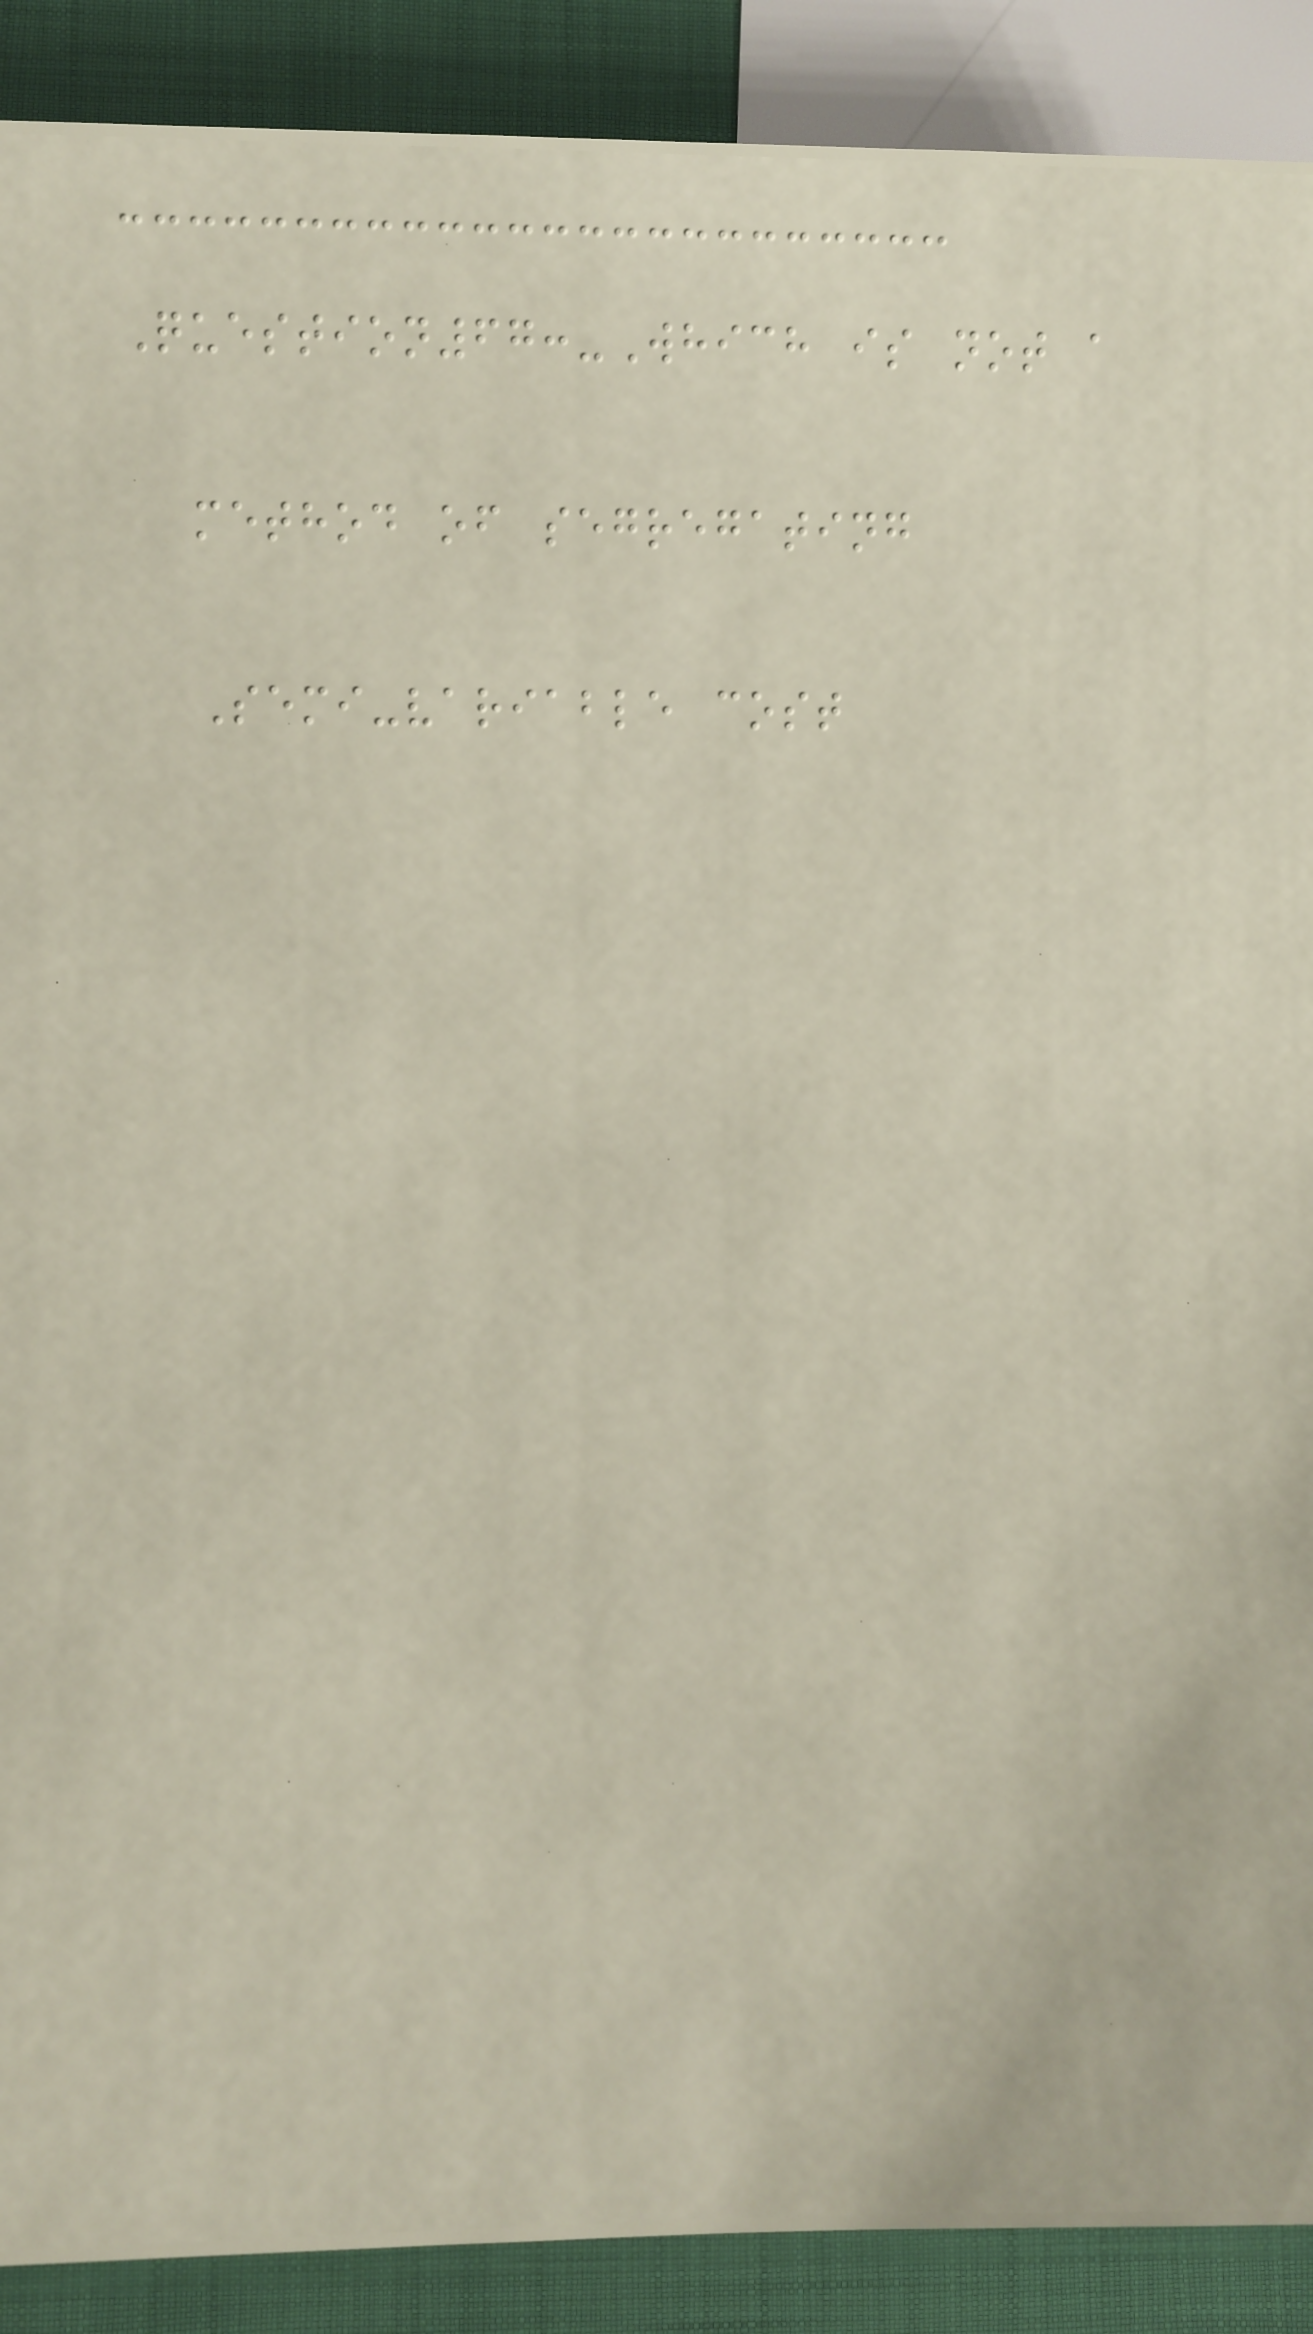Question67:-Which is not a
method of segregating
Semi-variable cost
